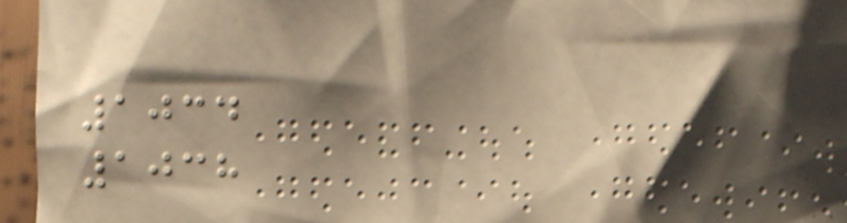1034
1038
